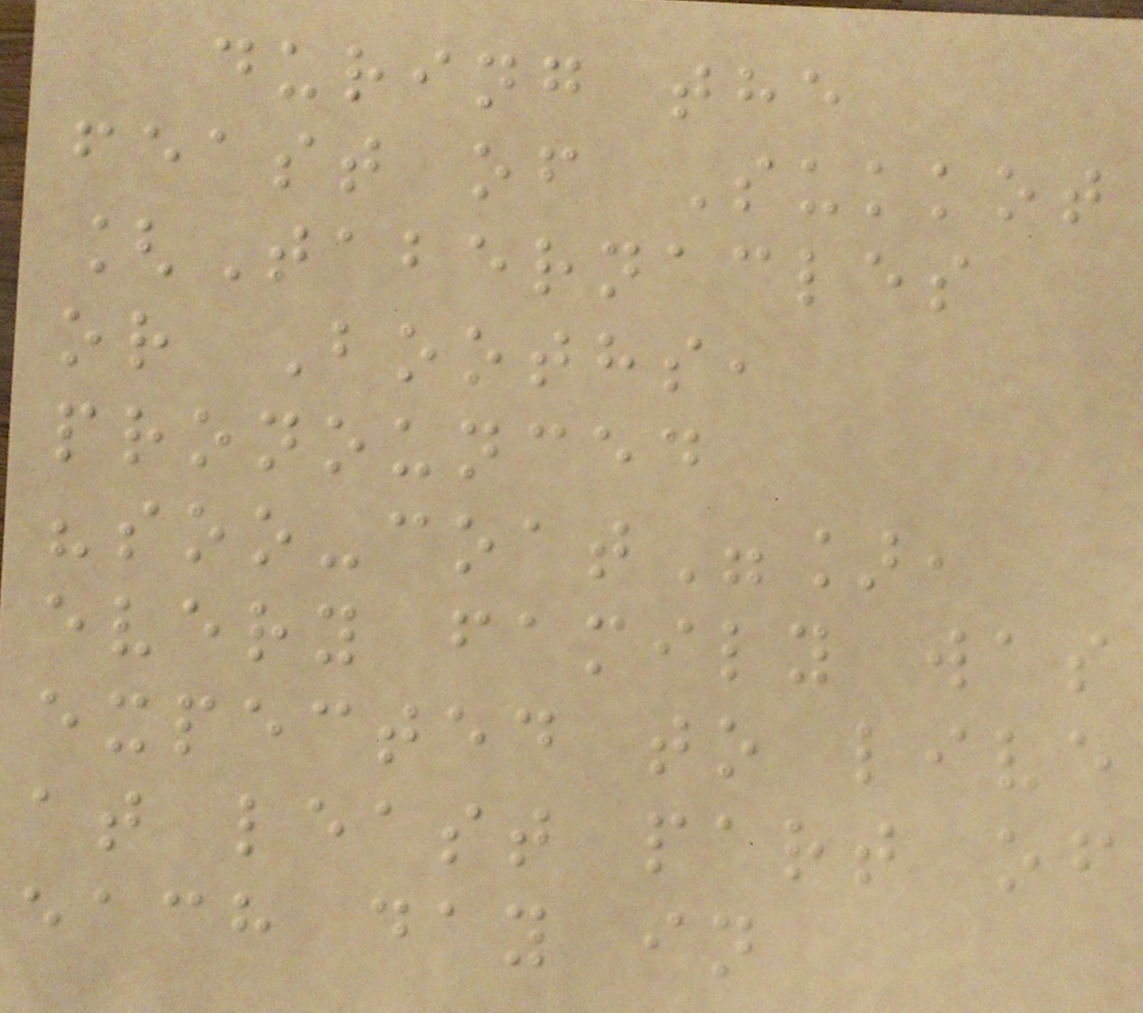during the
feast of Sukkot
[Tabernacles
or Booths,
pronounced
"soo-coat"],
every family was
expected to live
at least part of
each day in
